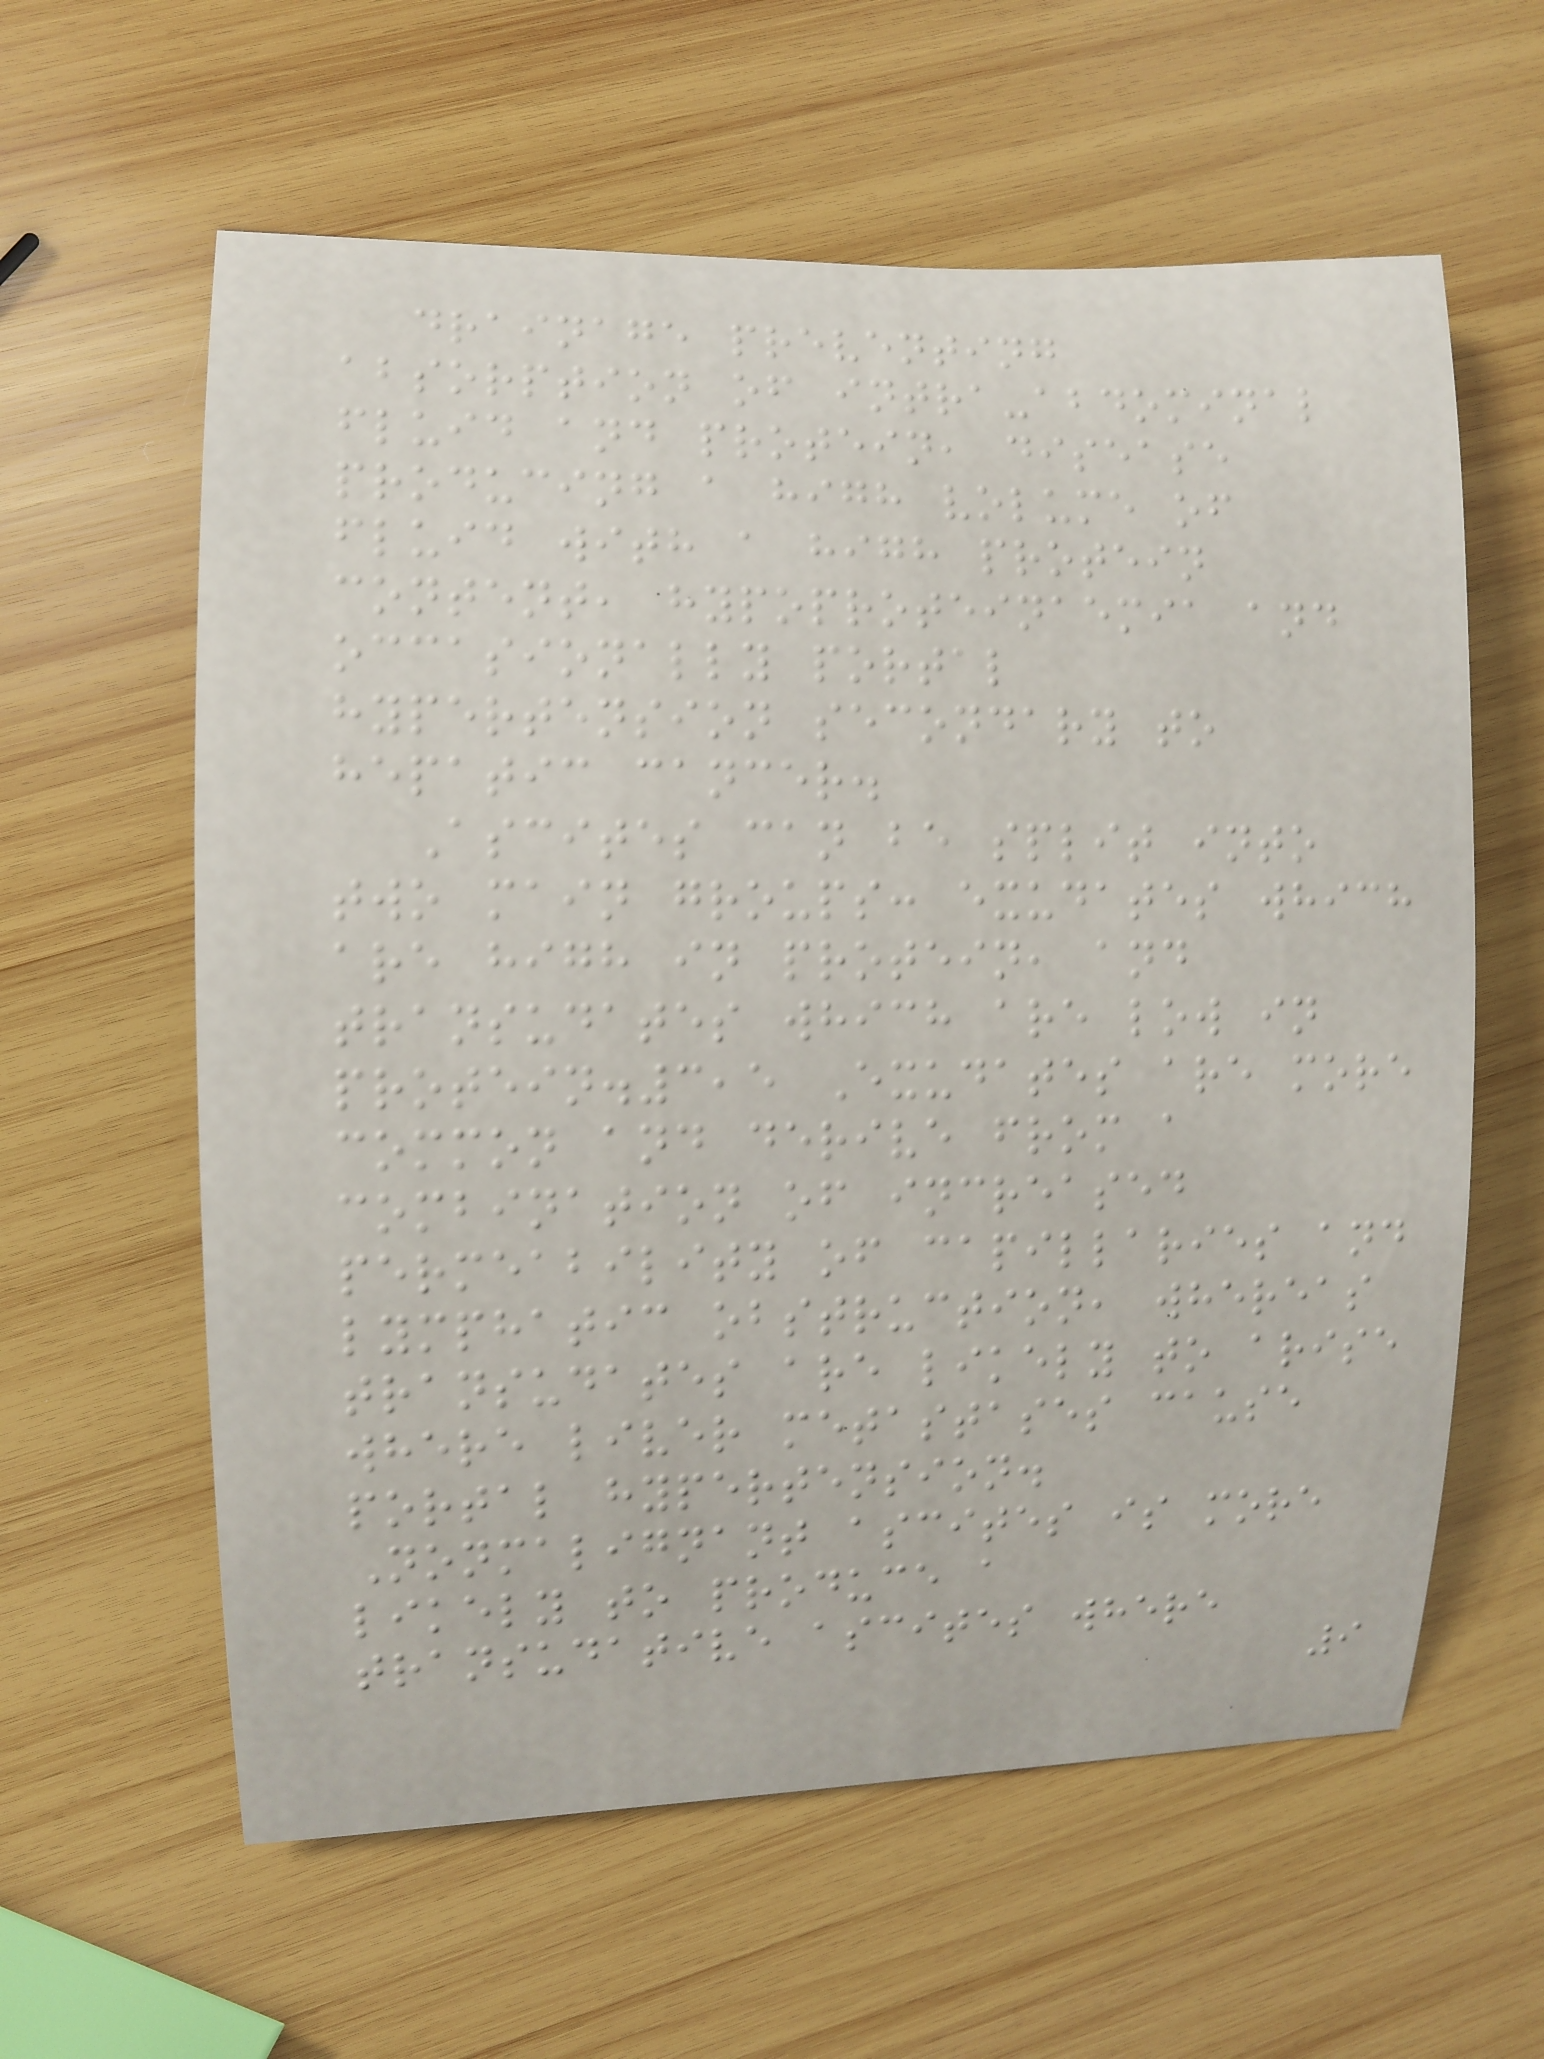drainage preventing
absorption of intra-abdominal
fluid and protein, disease
producing a high volume of
fluid with a high protein
content, hypoproteinaemia and
occasionally portal
hypertension secondary to
hepatic cancer.
Ascites can be split into
two main groups: exudates which
are high in protein, and
transudates which are low in
protein.3,5 Exudates are more
common and derive from a
combination of increased
permeability of capillaries and
lymphatic obstruction, whereas
transudates are likely to arise
where liver metastases cause
portal hypertension.
Nonmalignant ascites is more
likely to produce a
transudative ascites where
9
